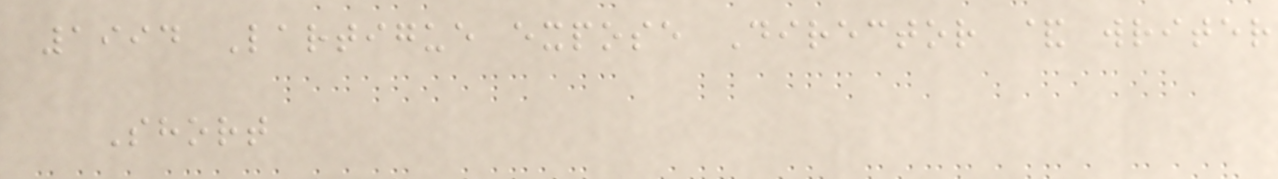1994 Lartigue expose Director & writer
Short
